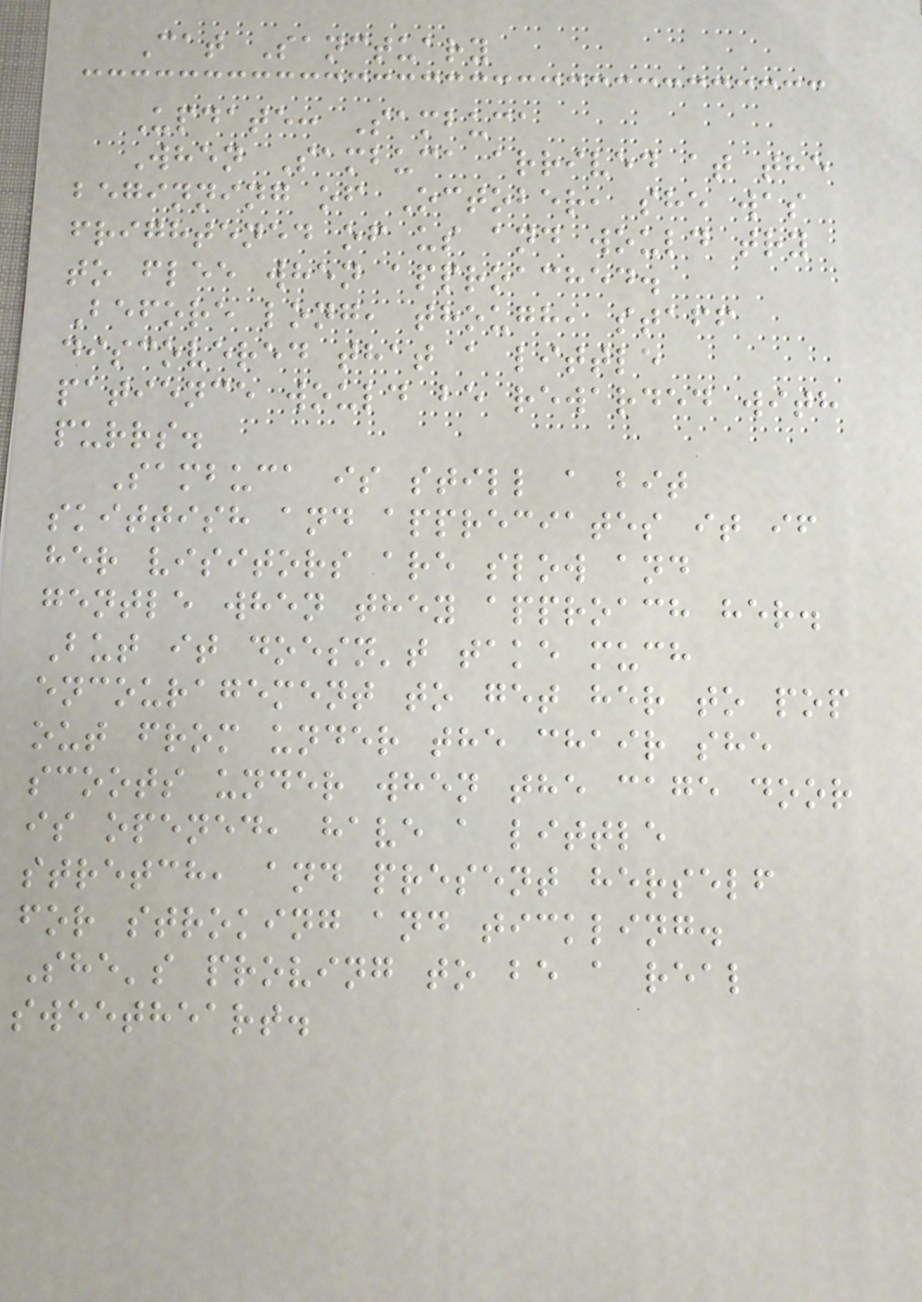Cat Sanctuary
Update: Sambuca
When Sambuca arrived at the
beginning of October, she was
frightened of us and would try
to flee when approached.
Before long, though, staff
discovered that a little
patience would be rewarded with
purrs.
Sambuca is still a bit
skittish and appreciates it if
her visitors are slow and
gentle when they approach her.
But it doesn't take much
encouragement to get her to pop
out from under the chair she
scoots under when the cage door
is opened, have a little
stretch, and present herself
for stroking and tickling.
She's proving to be a real
sweetheart.
